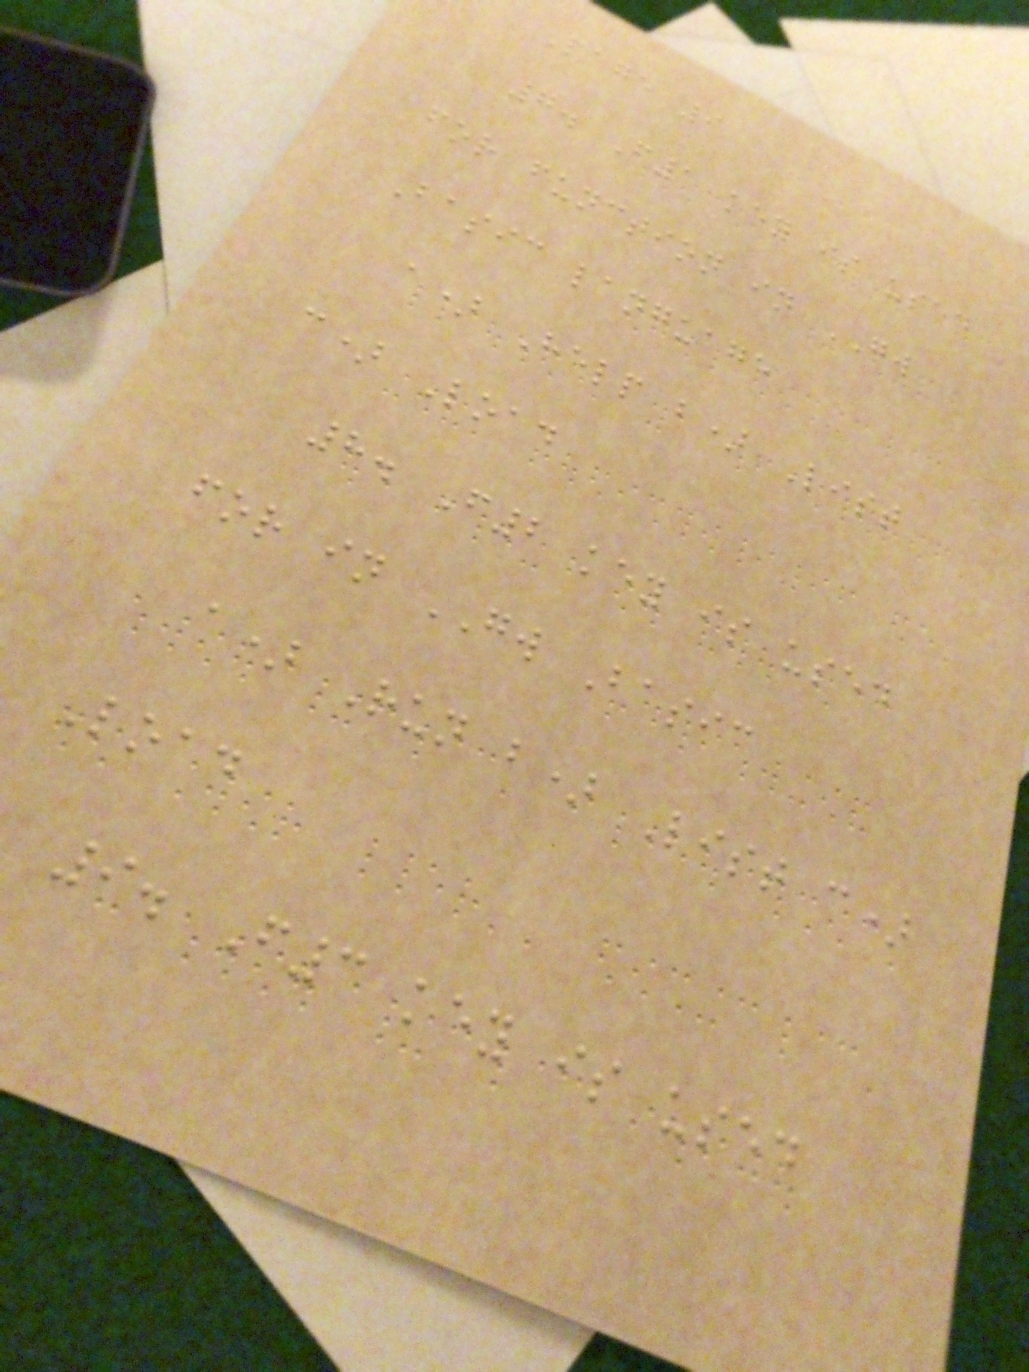Page 9
7. F1 key is used
for function in GW
Basic language
a) Help b) List
c) Load
8. F2 key is used
for in GW Basic
a) Run b) List c)
Load
9. F3 key is used
